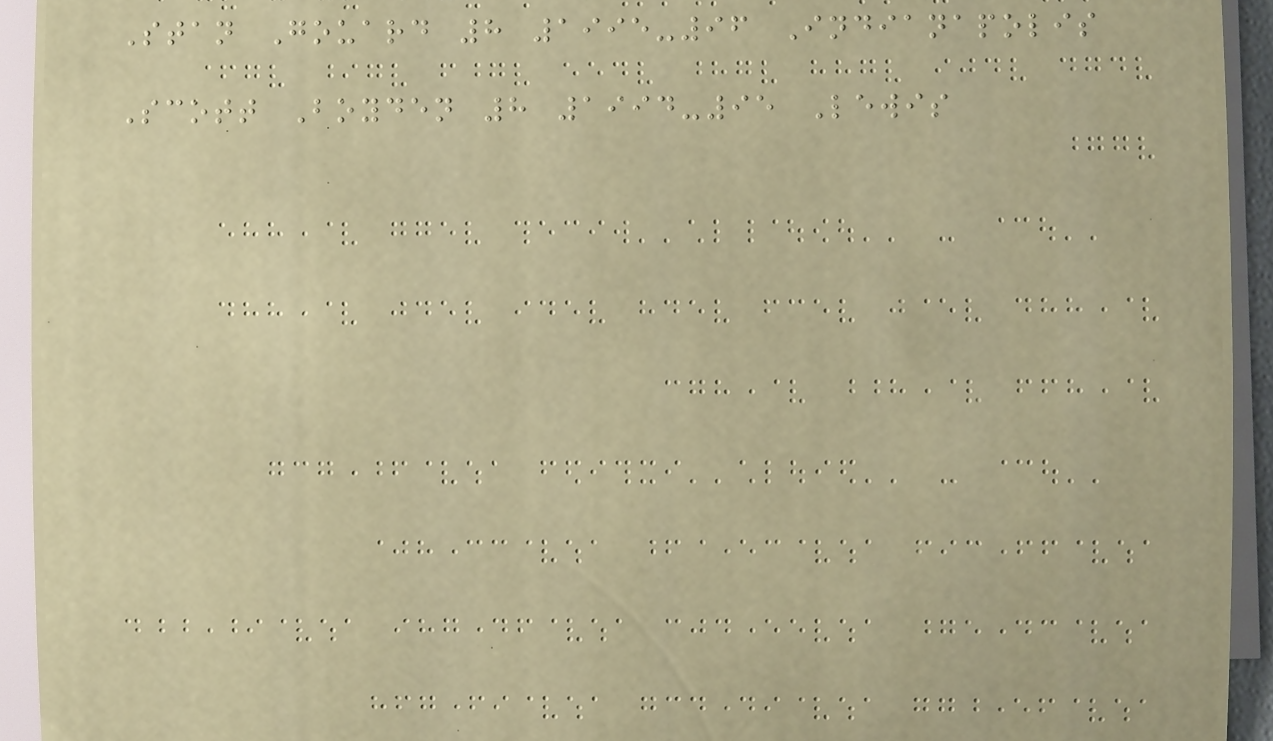Stan Gouard 8 1995-96 Indianapolis
Scott Boyden 8 1994-95 Lewis
